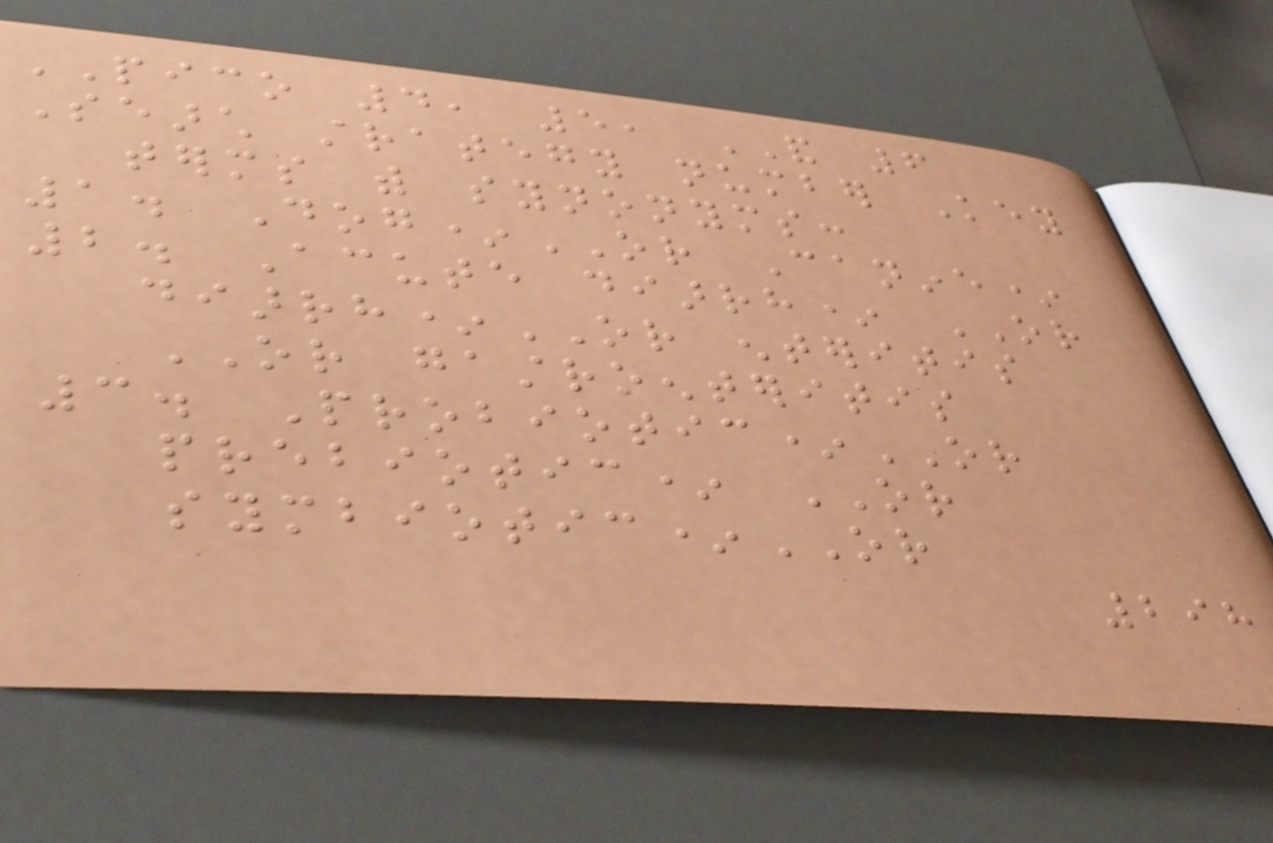PICO 4, 5, AND 6
Search strategy number Key
terms with synonyms:
1. Dog*OR Canine*
2. Acute diarrh* OR
diarrh*OR enteritis
OR gastroenteritis
3. Probiotic*OR
prebiotic* OR
symbiotic*OR
298
